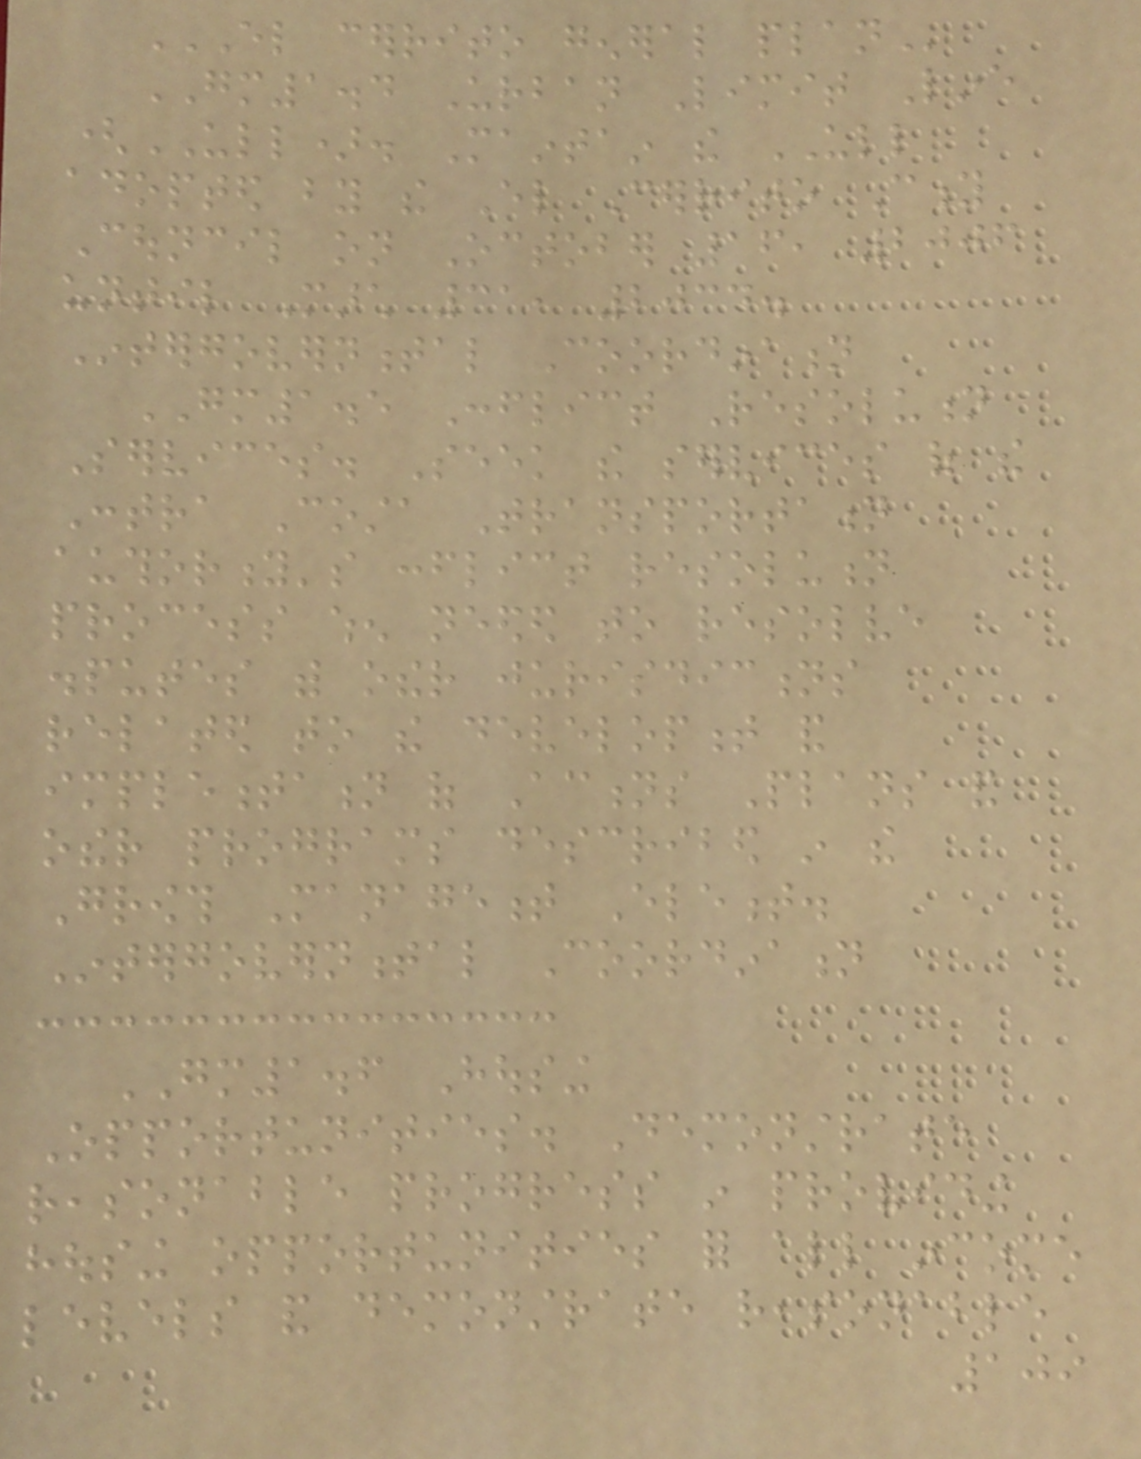EL CERRITO GENERAL PLAN
GM1.4 Urban Limit Line
(ULL). Maintain the ULL
adopted by the El Cerrito City
Council on October 16, 2006
until March 31, 2034.
Intergovernmental Coordination
GM1.5 Conflict Resolution
Services. Seek the services of the
Contra Costa Transportation
authority's conflict resolution
process when needed to resolve
disputes with other jurisdictions
related to the development and
implementation of Actions Plans and
other programs described in the
Growth Management Element.
Intergovernmental Coordination
GM1.6 Housing
Opportunities. Demonstrate
reasonable progress in providing
housing opportunities for all income
levels and demonstrate reasonable
109
